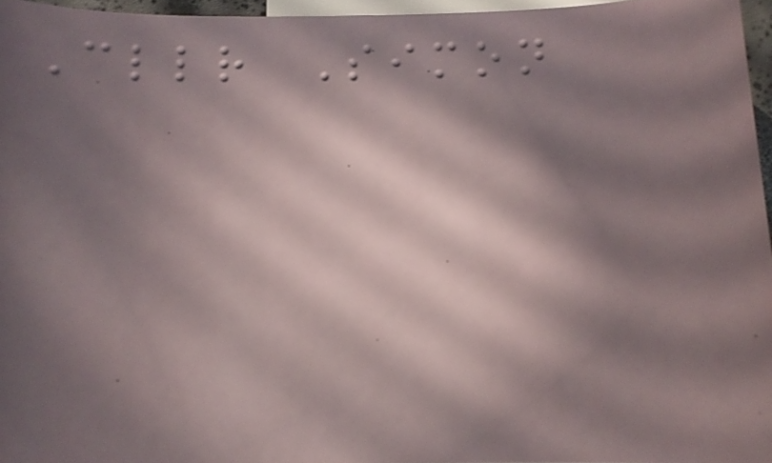Cllr Simon
